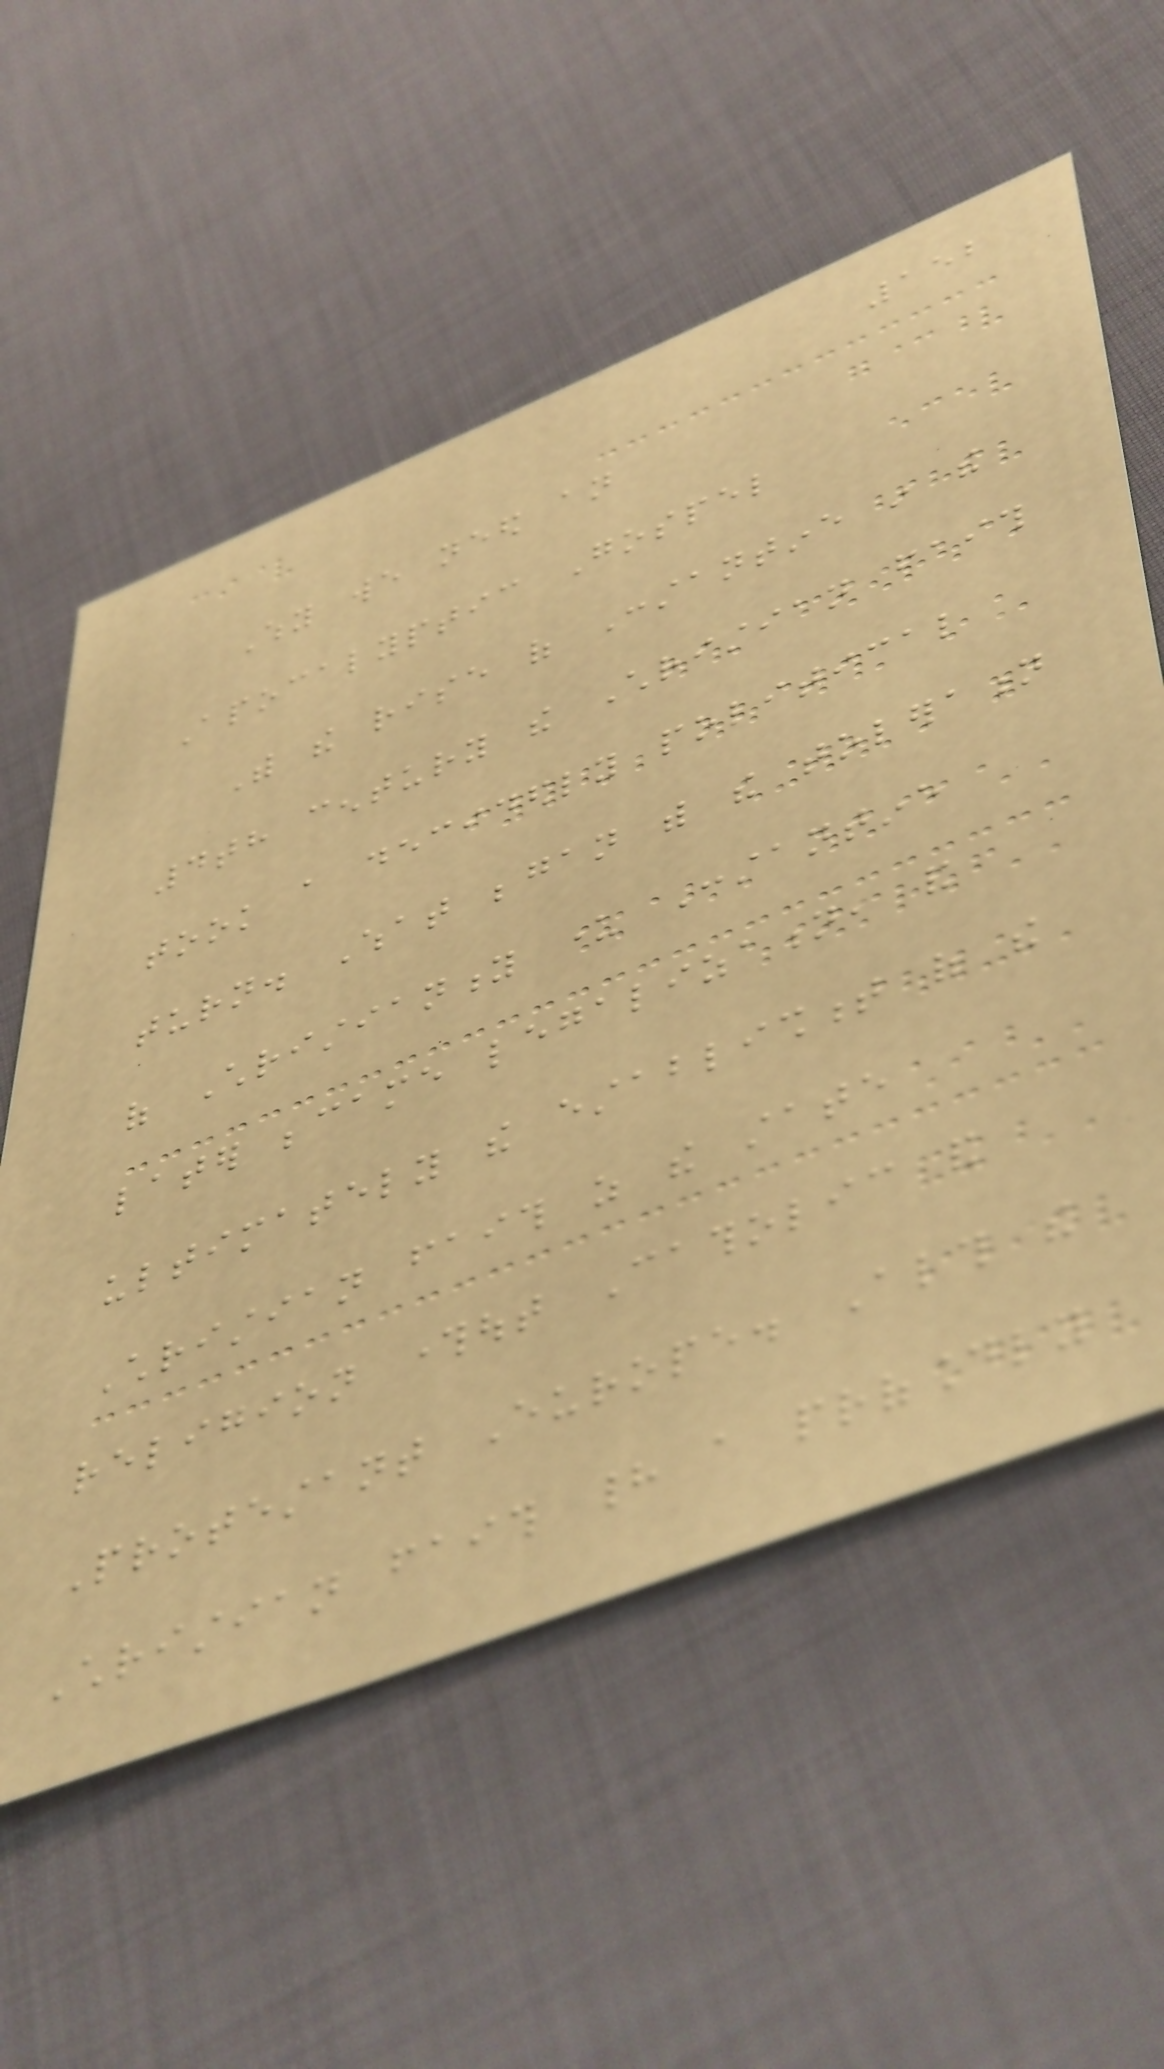152
Why we need an
Apocalyptic Gospel
With the rise of Constantine in the
4th century the Christian faith
took a decidedly political
turn. What began with the toleration
of Christianity under Constantine
later became legalization, and
ultimately the establishment of the
Christian faith as the state
religion throughout Catholic and
Protestant Europe. Although the
Christian faith had a profoundly
